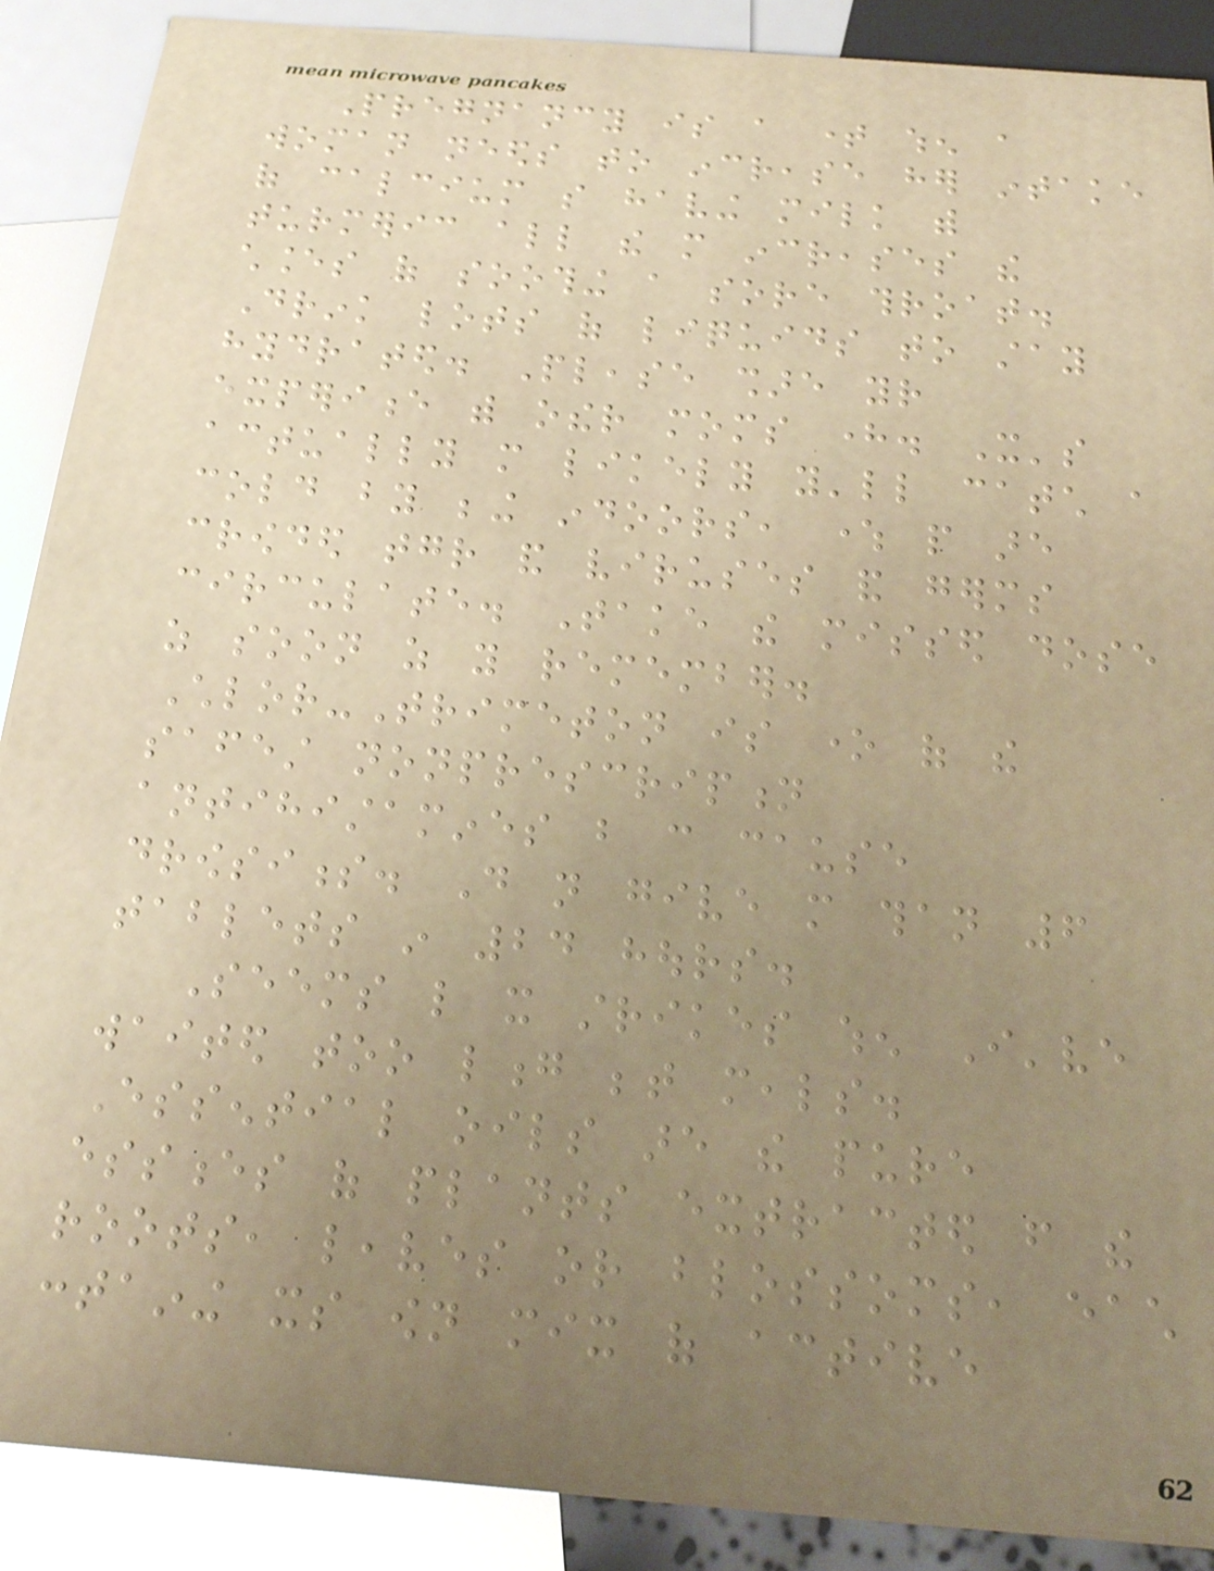Pregnancy is a time when a
woman needs to increase her intake
of calcium so having milk with
turmeric all the more increases the
chances of soothing a sore throat.
Drink lots of liquids to stay
hydrated. Please share your
experience with other moms here. It's
actually more likely you'll catch a
cold by being indoors, where people are
crowded together and viruses and germs
circulate. Take the missed dose
as soon as you remember.
Chlor-Trimeton is one of the
safest nonprescription
antihistamines but can cause
drowsiness. Do not give more than 6
tablets in 24 hours.
Seems like it strikes when I've
waited too long between meals.
Essential oils are the pure
essences of plants extracted from the
roots, leaves or blossoms, each
containing its own mix of active
